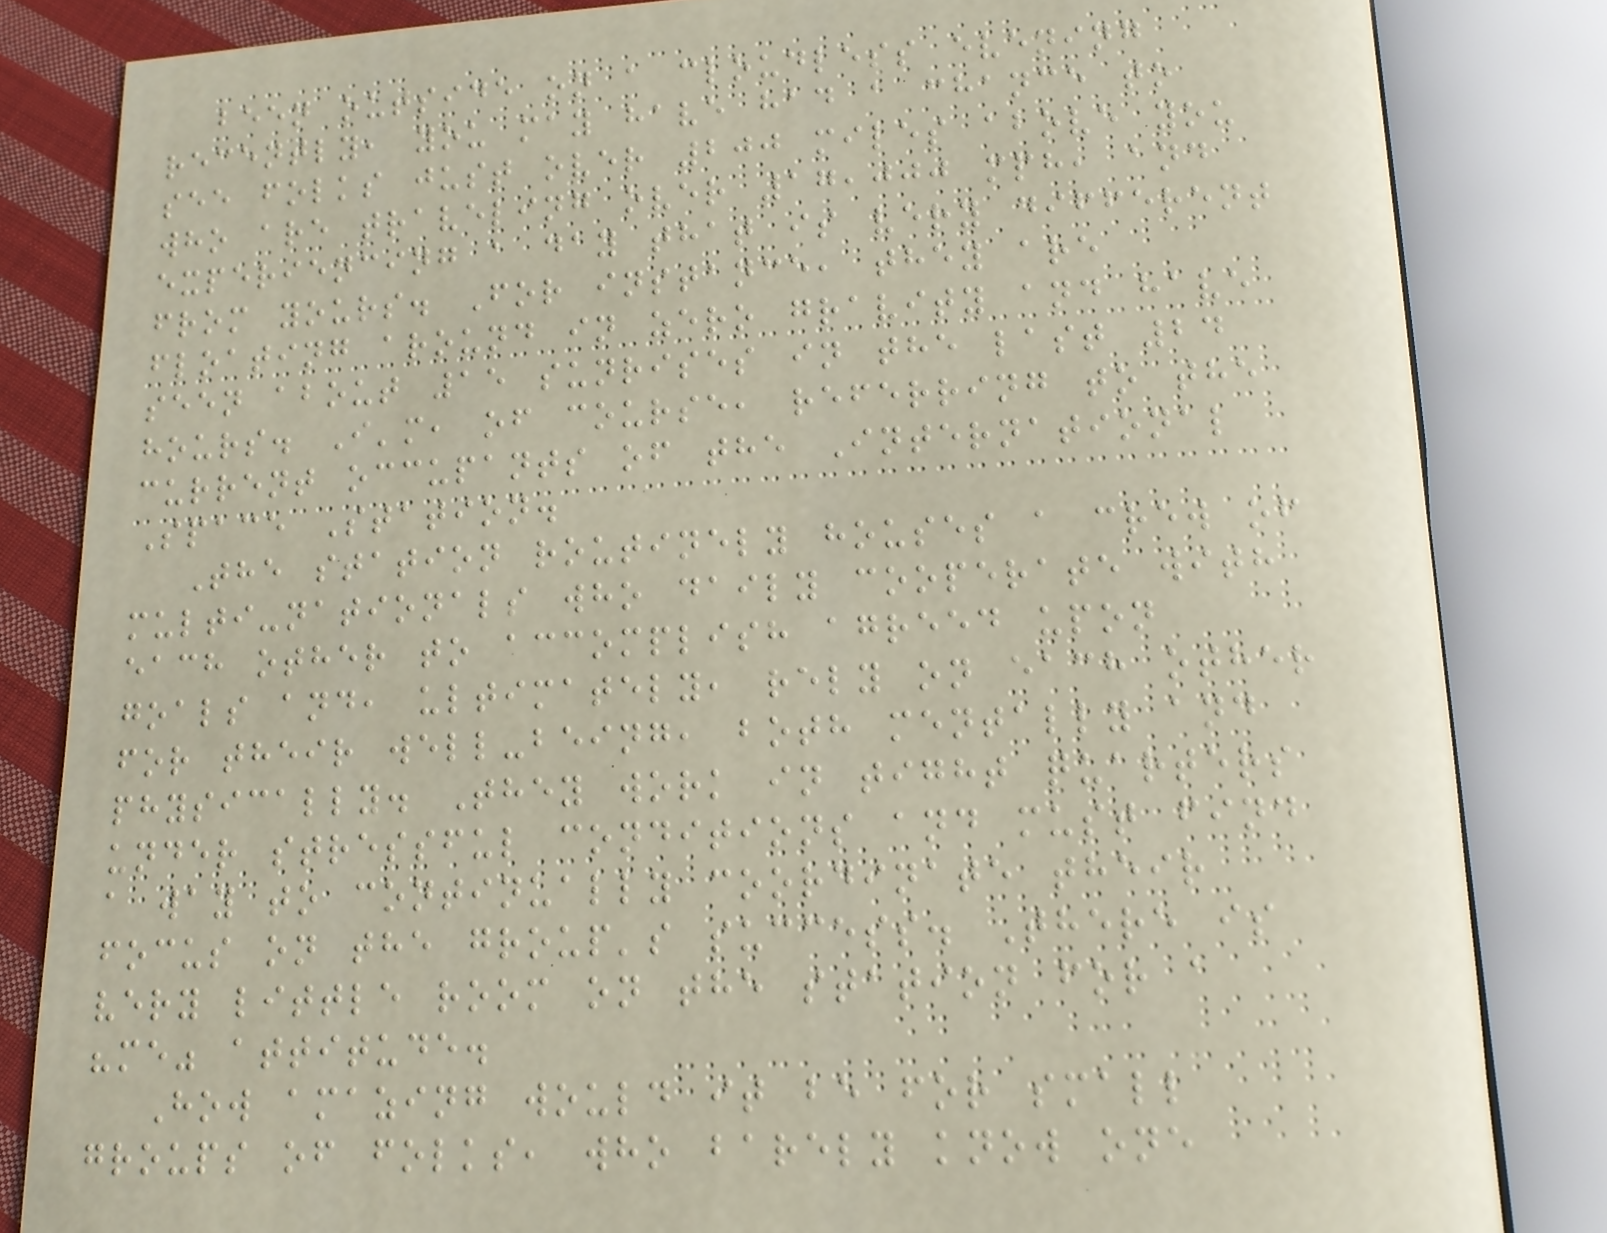been outside on a cloudless evening
recently, you may have had a chance to
see folks just over 200 miles above you
who are traveling over 17,000 mph, and
experiencing a day that is very different
from yours. For instance, they are
floating around in zero gravity and have
seen about 15 sunrises in the last 24
hours. I'm, of course, referring to the
current occupants of the International
Space Station.
The station routinely houses a crew of
multi-nationals who daily cooperate with
each other to accomplish agreed upon
goals and, ultimately, rely on each other
for their well-being, both mentally and
physically. They work in tight quarters
under stressful conditions and must find
a way to continually coordinate their
focus on the group's success. There is
very little room on the station for a
"me" attitude.
How amazing would it be for small
groups of folks, who barely know one
